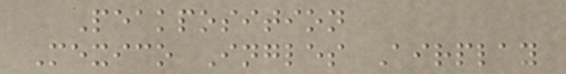Peakposition
Mexico Ingles Airplay
